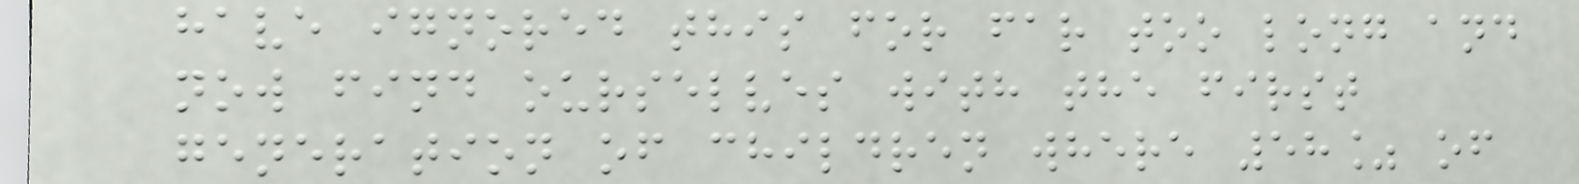have ignored this for far too long and
now find ourselves with the first
generation of children where 58% of
